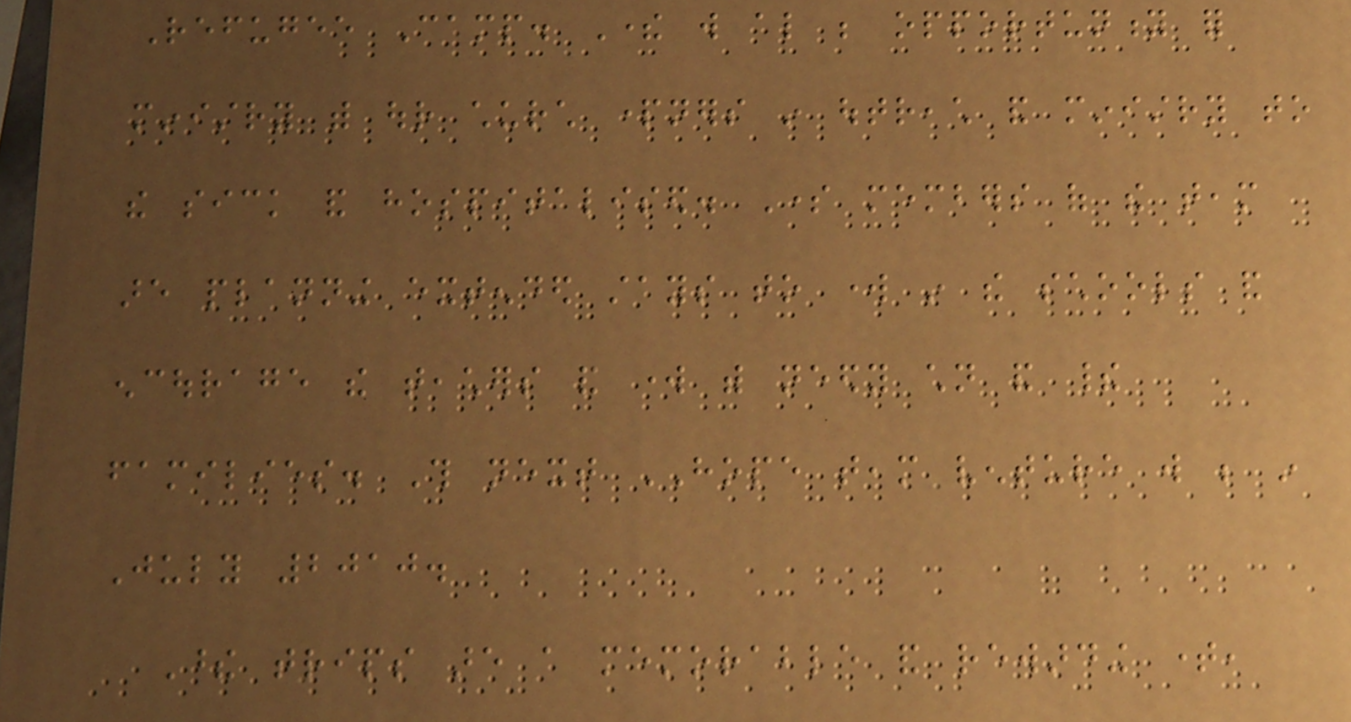Refugee Camp. There will also be opportunity for
ministry with our church partners in outreach and ministry to
the sick and hospitalised. Some members of the team
are planning extended stays to work in the schools and
encourage the teachers and work with needy children and their
families. This next HOPE team venture will be in
July 2010.
These trips are a memorable and rewarding time,
